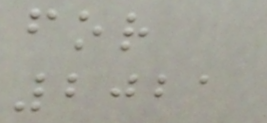for
2021
